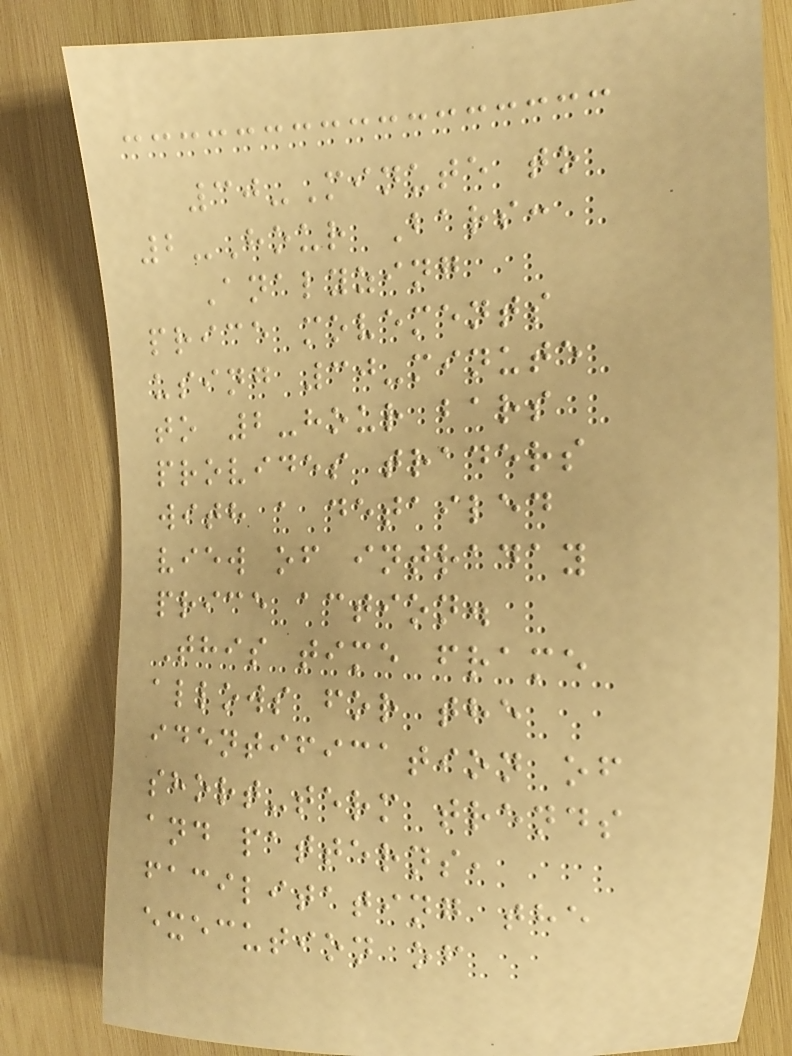30-Minute to
2-Hour Bars:
Analyzing
price movements
using 30-minute
to 2-hour bars
provides traders
with a detailed
view of intraday
price action.
This time frame
allows for the
identification of
short-term trends
and patterns,
facilitating the
execution of
